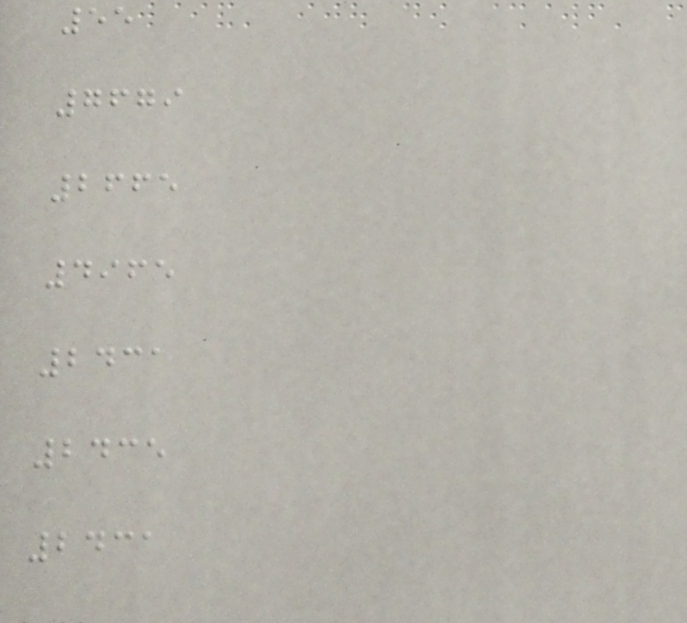55
7679
2665
4965
2431
2435
2431
